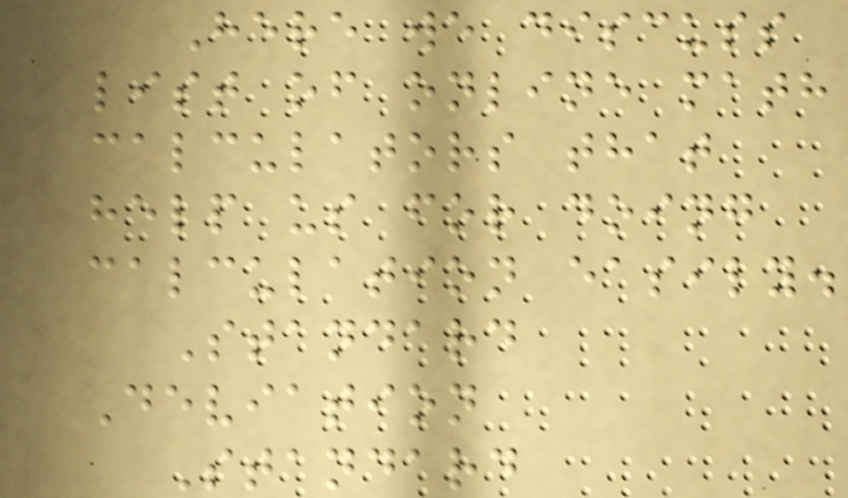Here we discuss
list of online math
calculators that
help us for doing
calculation easily.
Standard
Deviation
Standard
